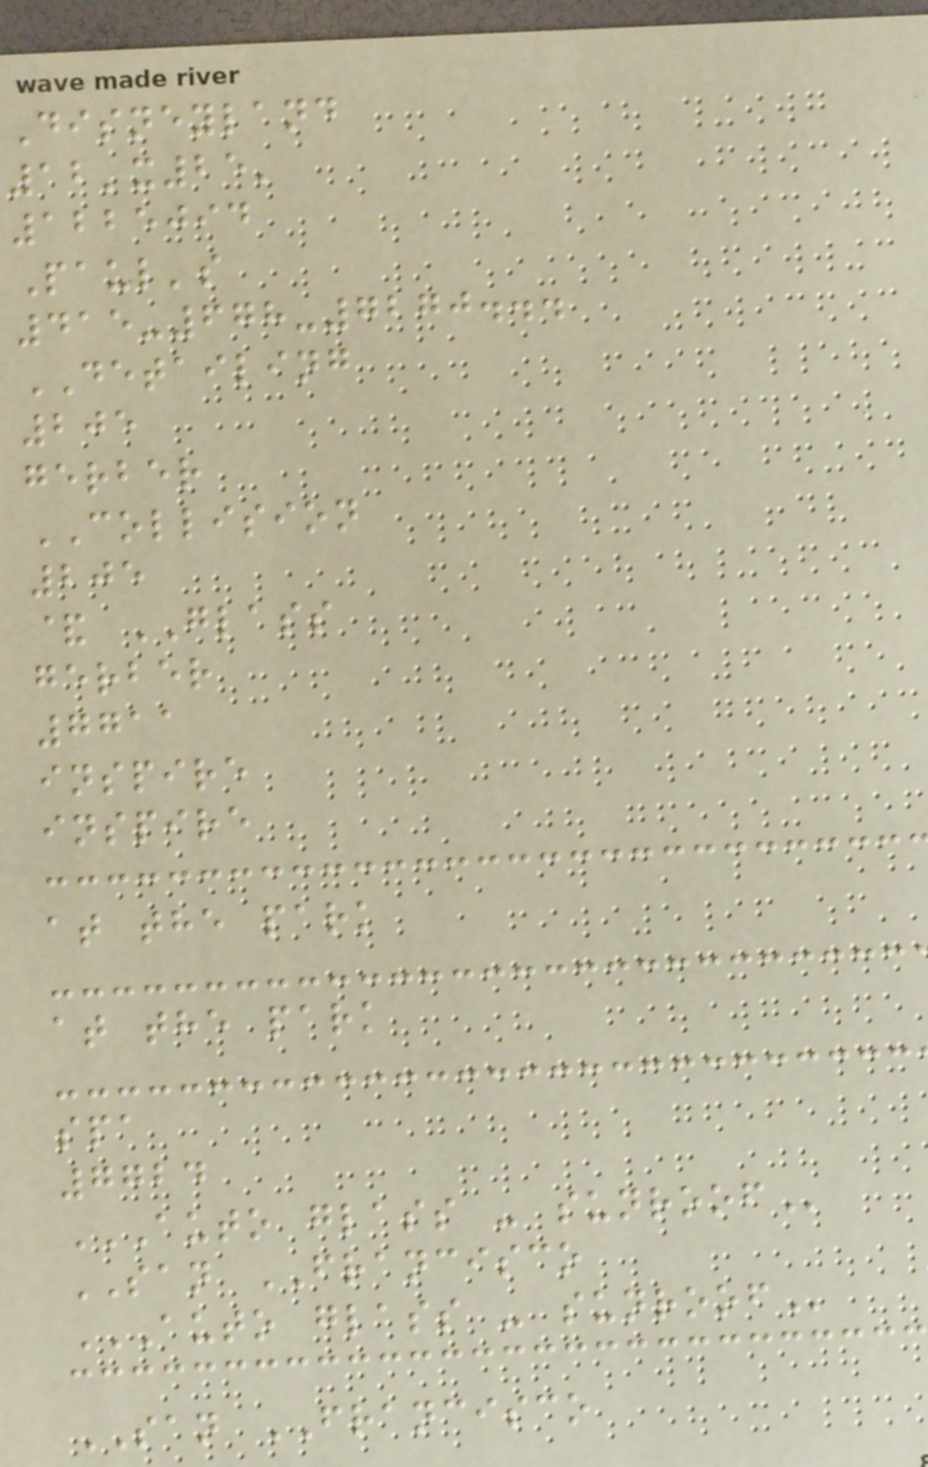Disneyland
12'x25'
1225094
Paul's
415-678-7270...
DETAILING
205
gerber
COLLISION
205
& GLASS
gerber
7711
inspire
inspire
at the park
at the park
spa
7724
AUTO GLASS - SUNROOF
SAN FRANCISCO
AUTO GLASS - SUNROOF
SAN FRANCISCO
